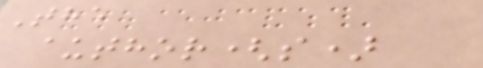The
author(s)
